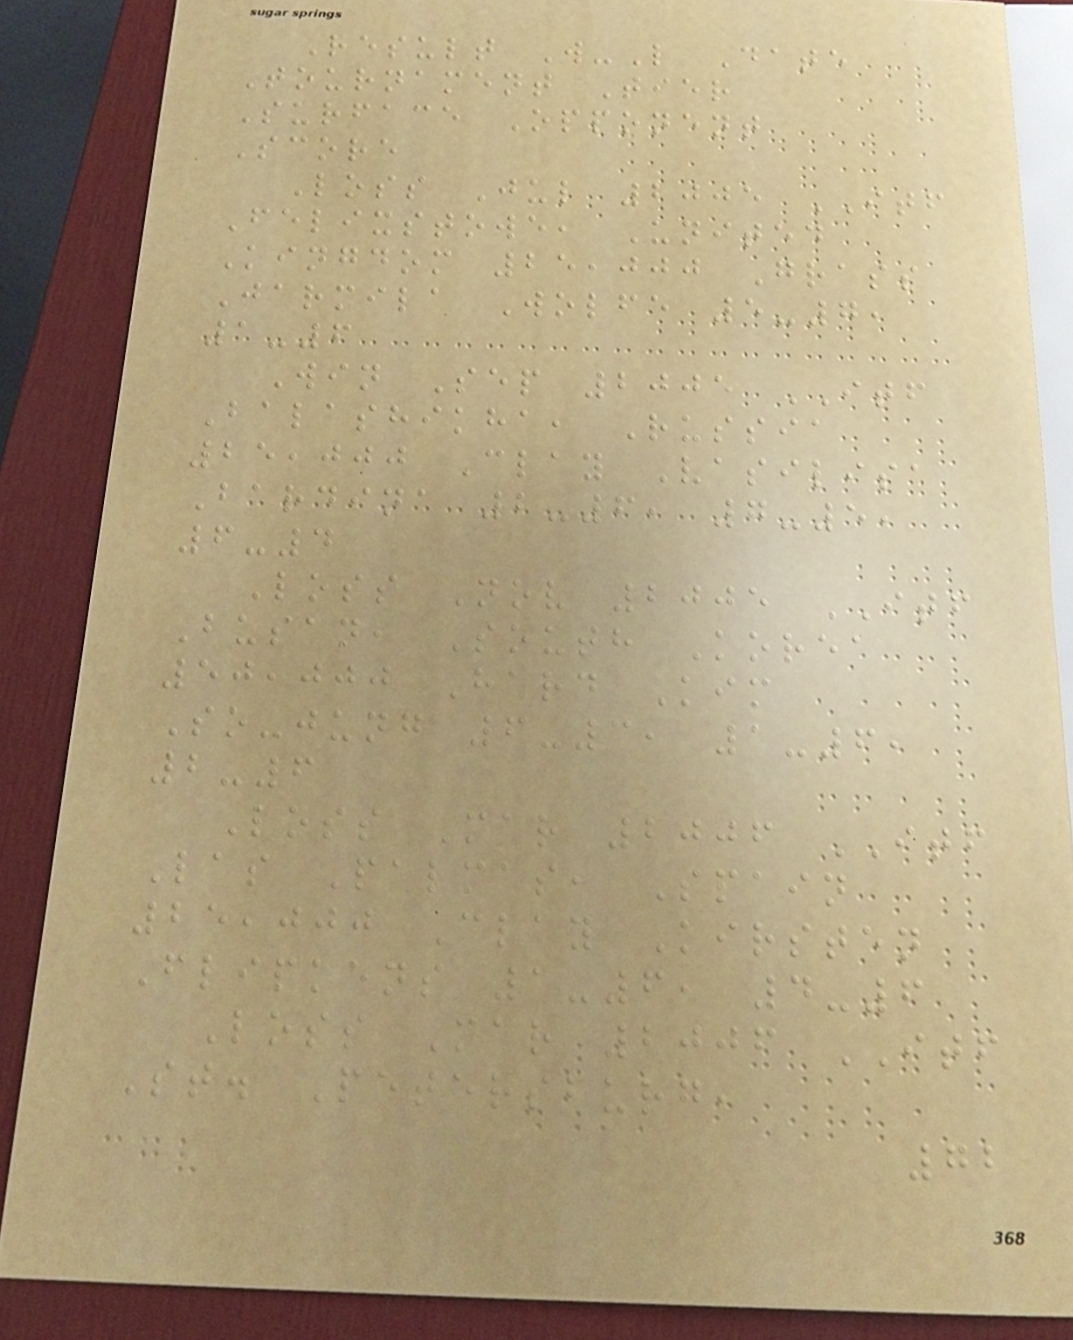Result W-L Date
Tournament Tier
Surface Opponent
Score
Loss Jul 2005 ITF
Felixstowe, United
Kingdom 25,000 Grass
Jarmila Wolfe 5-7,
1-6
Win Sep 2005 ITF
Balashikha, Russia
25,000 Clay Vasilisa
Bardina 2-6, 7-5,
6-4
Loss Nov 2005 ITF
Busan, South Korea
50,000 Hard Kim
So-jung 6-3, 1-6,
2-6
Loss Mar 2006 ITF
Las Palmas, Spain
25,000 Clay Kirsten
Flipkens 1-6, 4-6
Loss Mar 2006 ITF
St. Petersburg,
72
